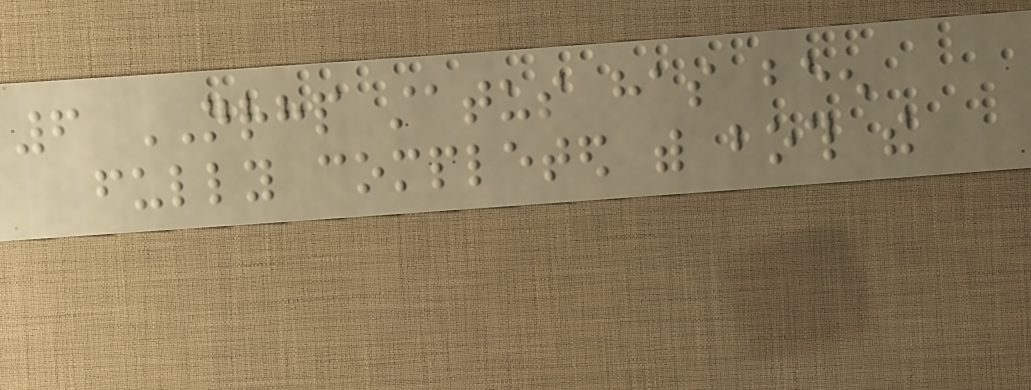6 NRHP status has been
fully completed with both the
